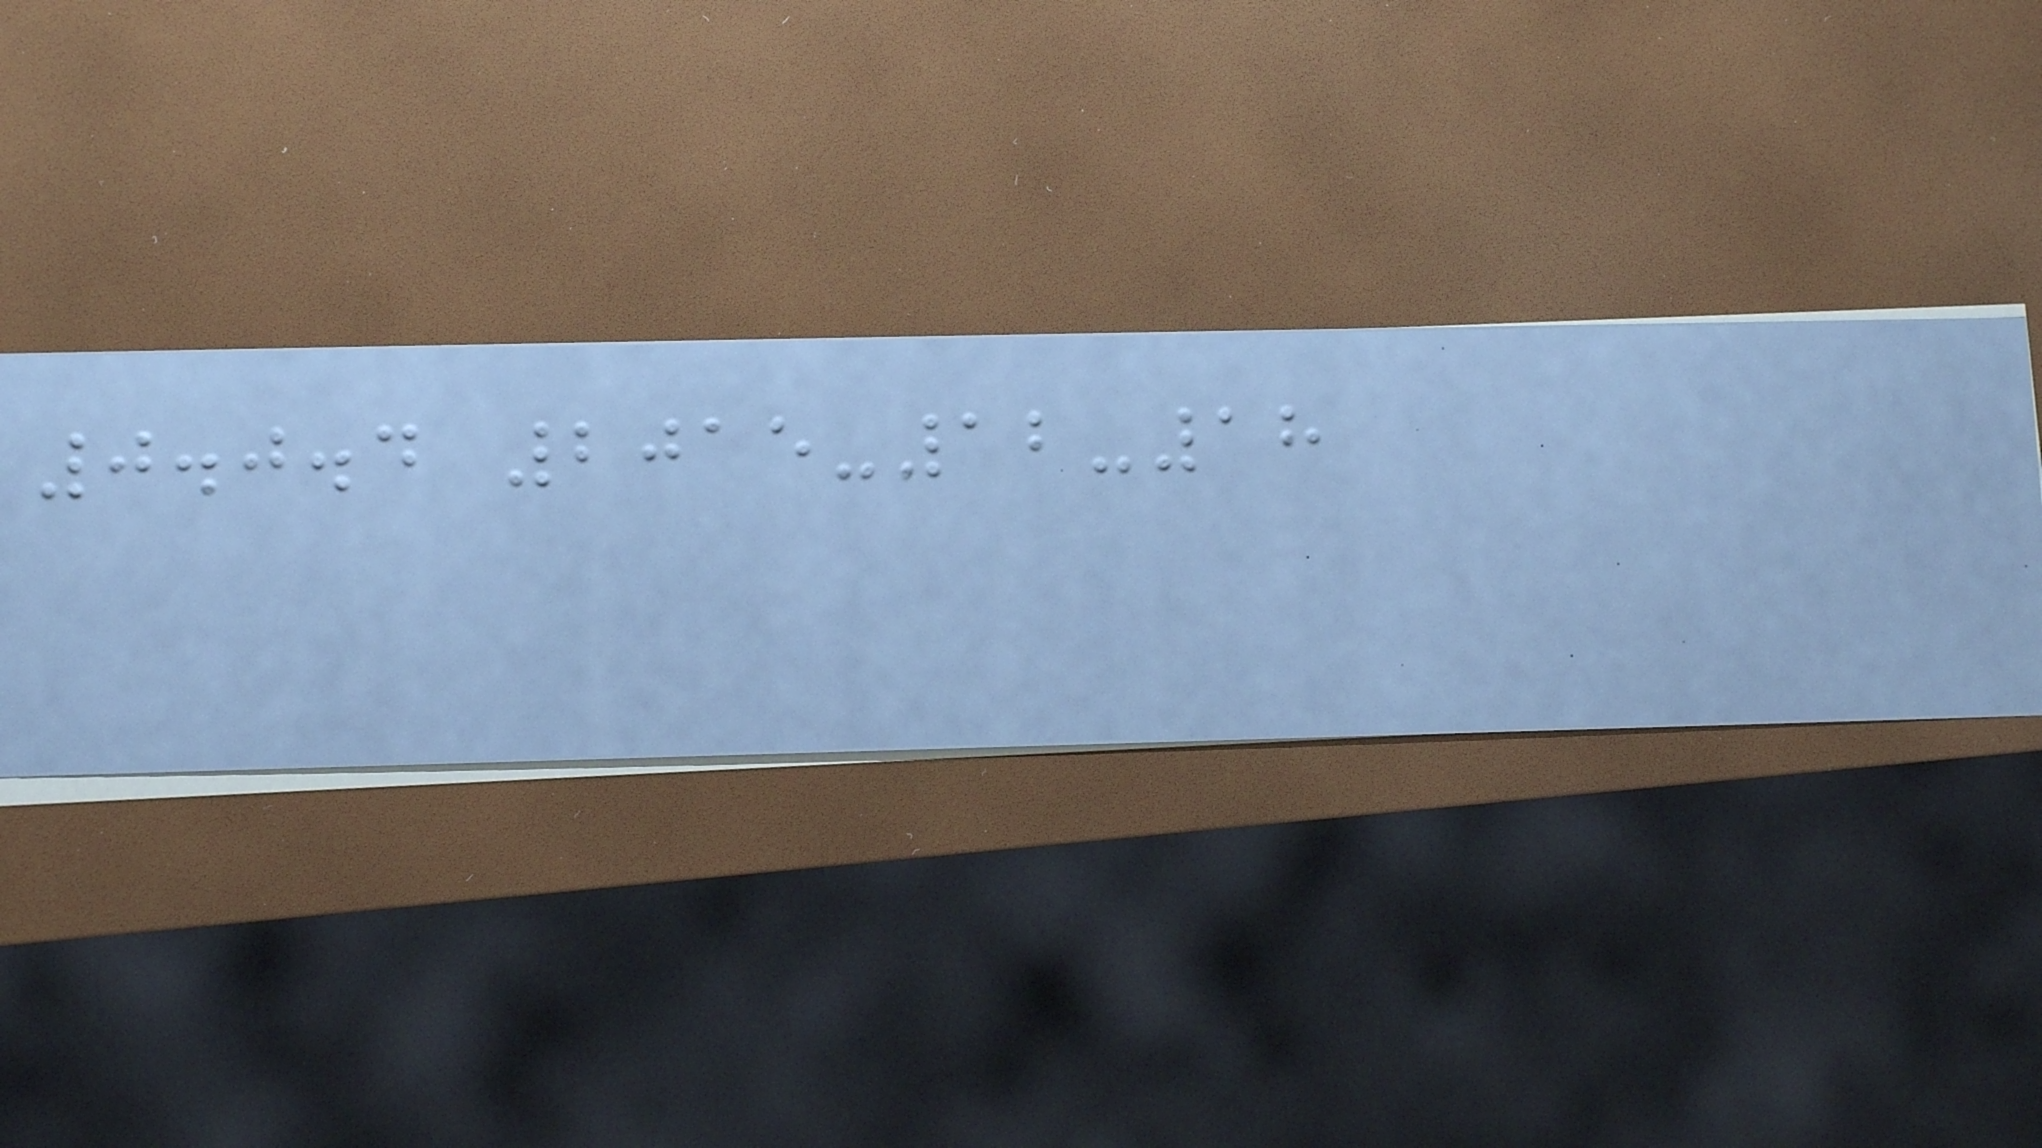0.0.4 2015-12-18
